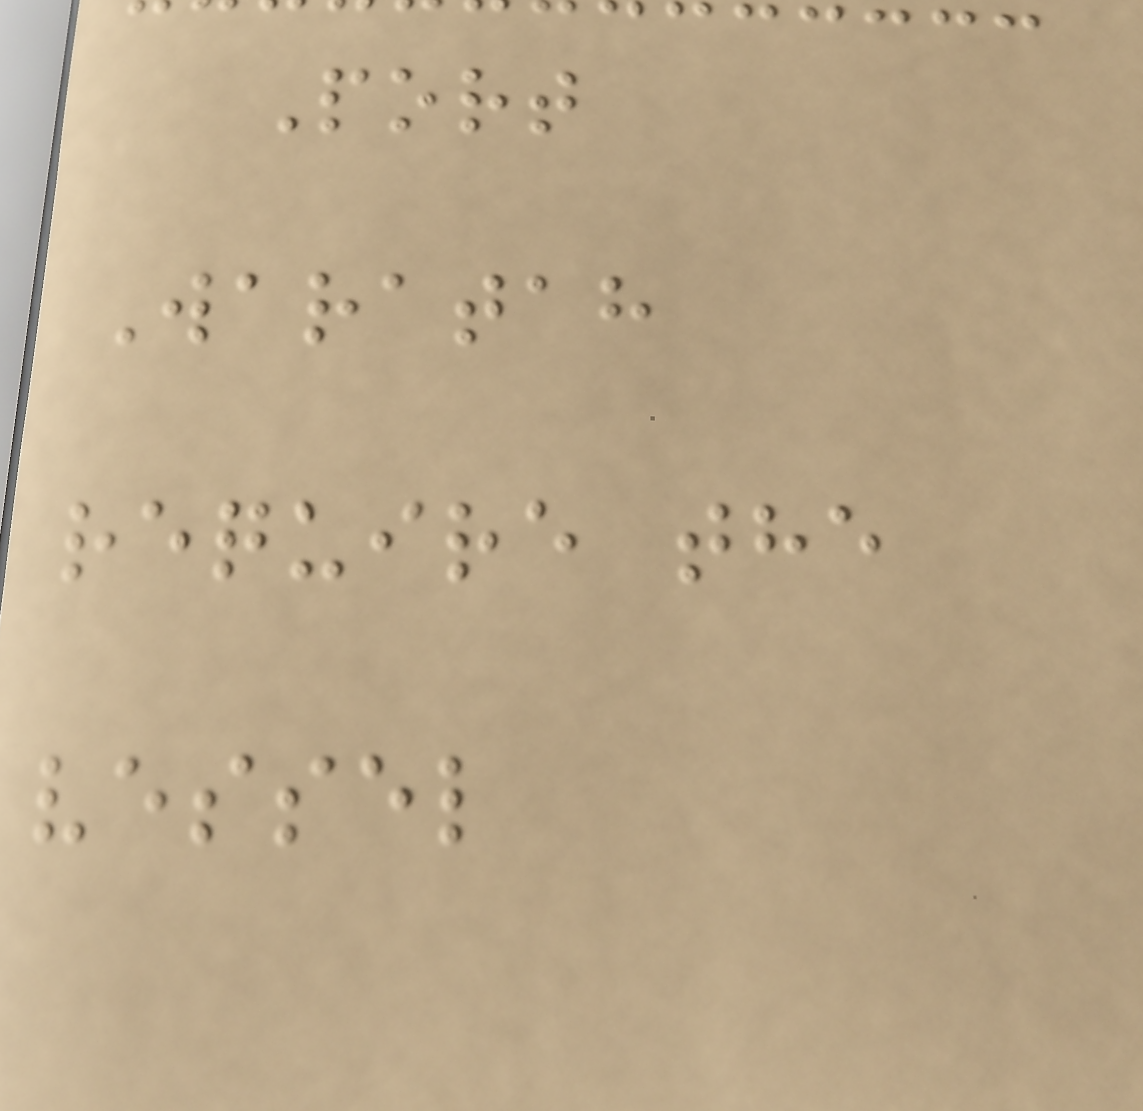Port
Waratah
require the
vessel
